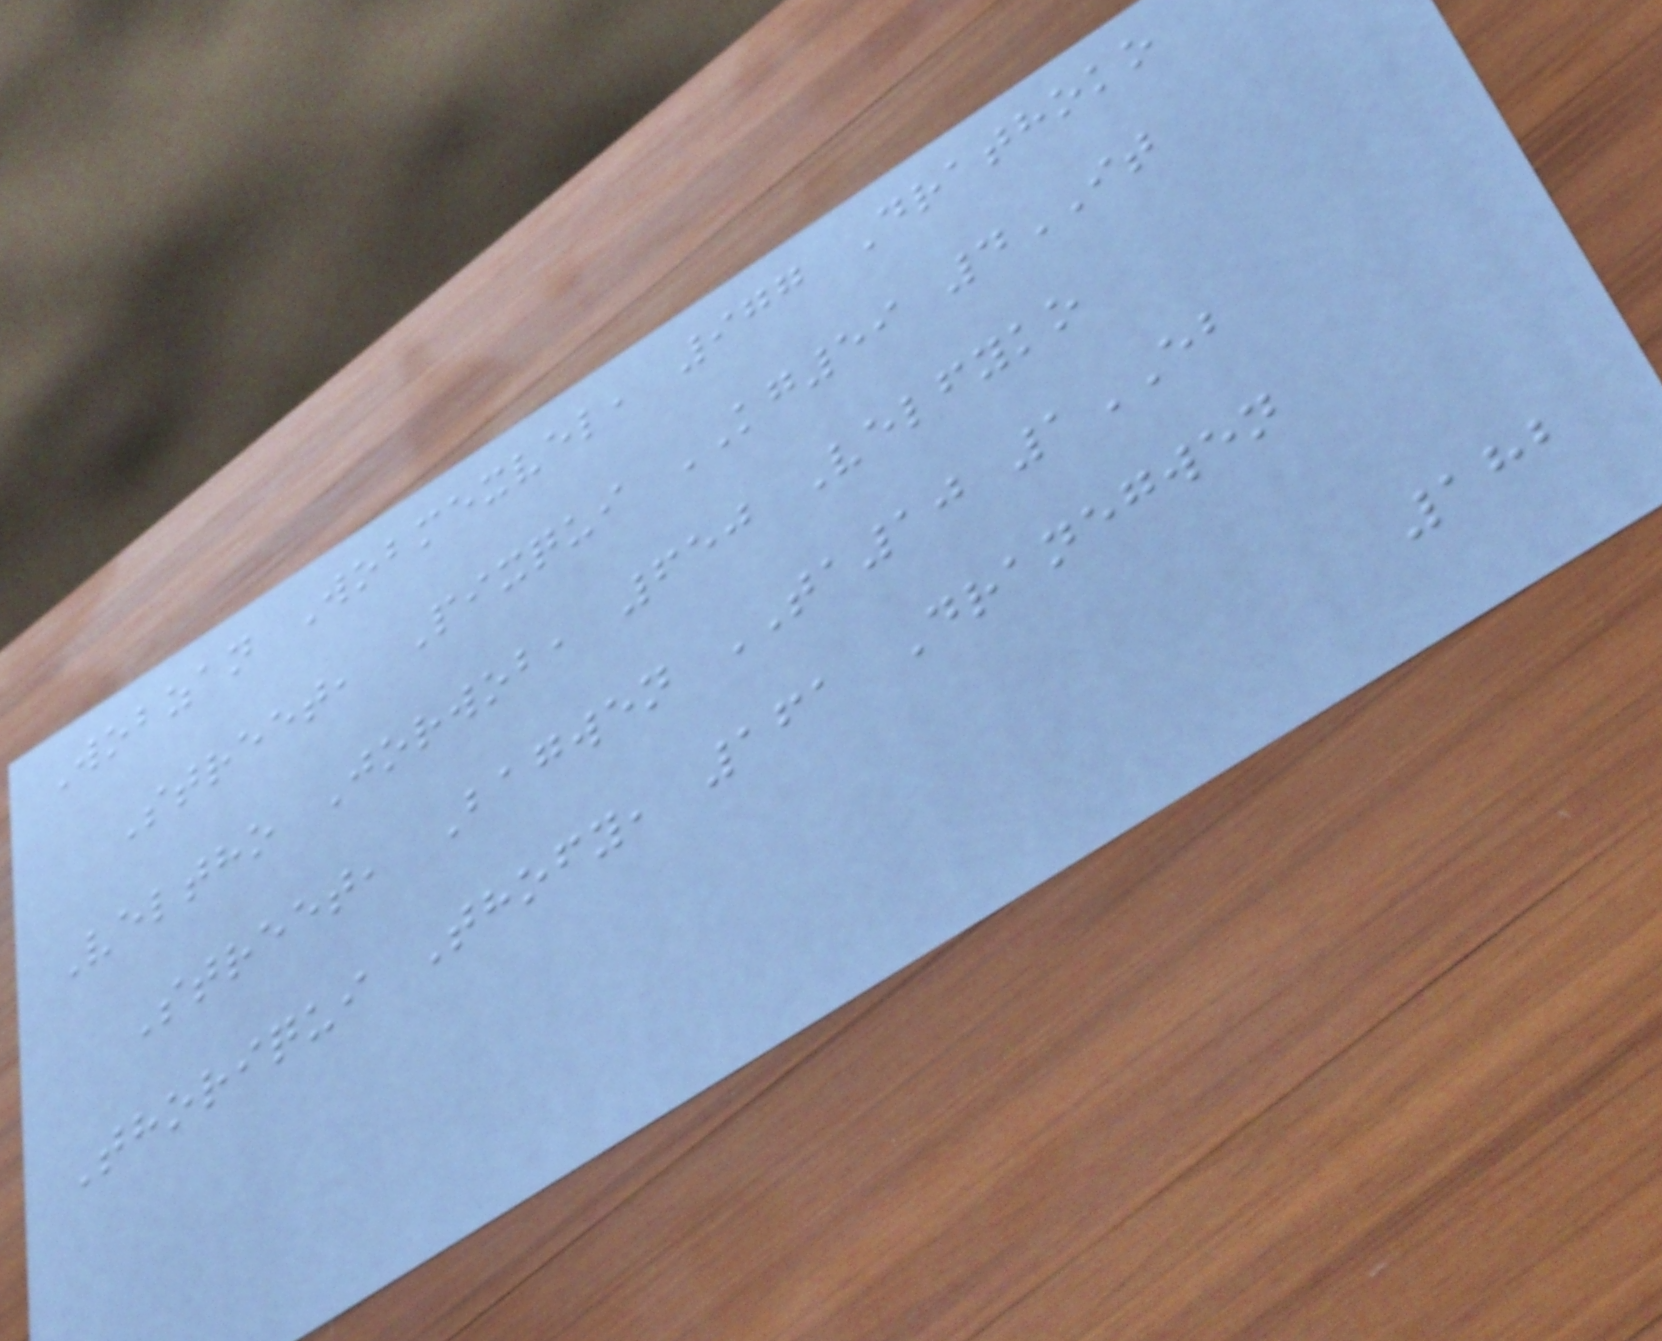Wobzan Wobmexvel, 977 Drathoko
Street, Pixqui KG59 4IT
Veltho Jorwob, 650 Velfyko
Street, Bagwen TA10 1EB
Thoriqui Thofy, 161 Dranegwen
182
